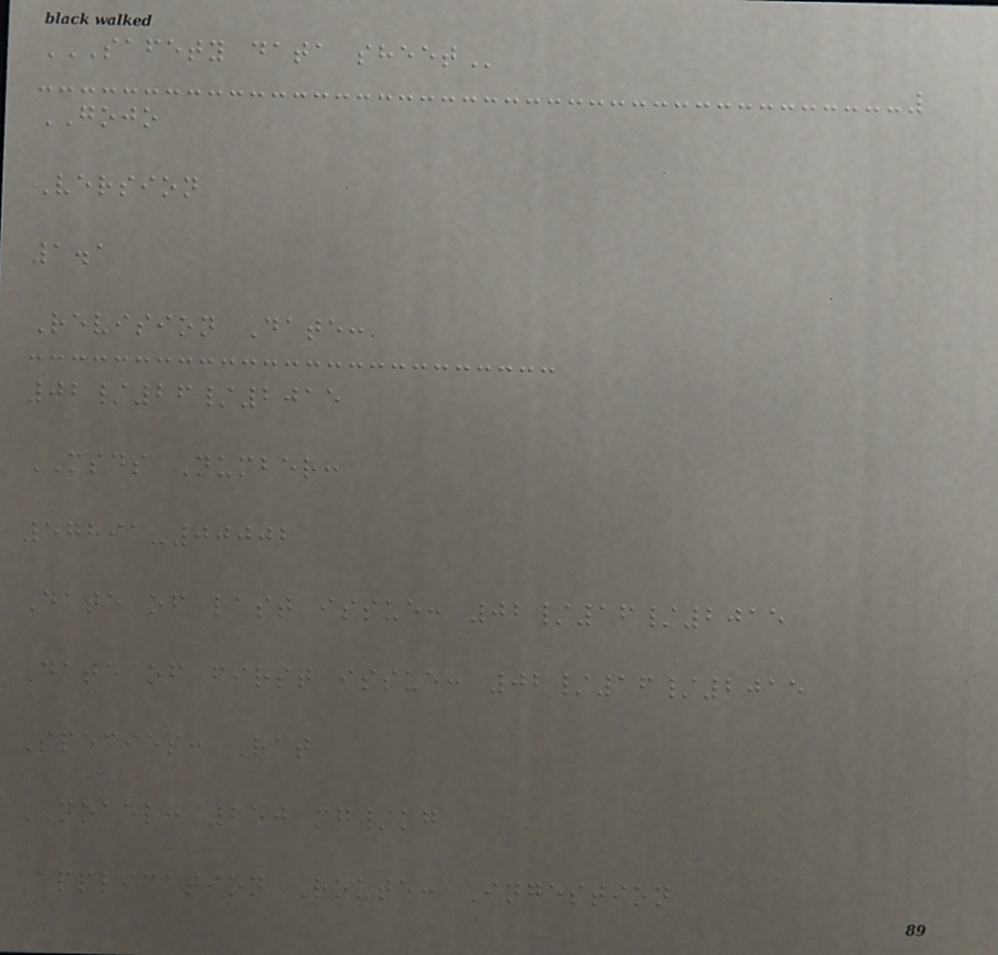SAFETY DATA SHEET
GOJO
Version
1.1
Revision Date:
02/26/2015
MSDS Number:
57891-00002
Date of last issue: 02/16/2015
Date of first issue: 02/16/2015
Species: Rat
NOAEL: 250 mg/kg
Application Route: Ingestion
